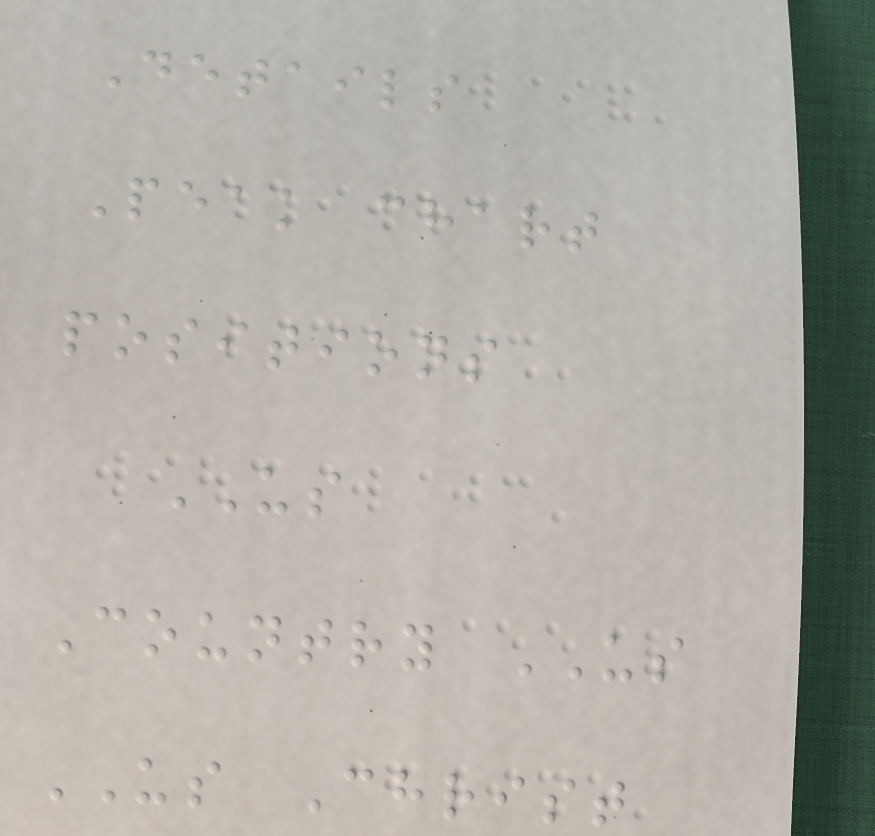Details
Peak chart
positions
US
Country US
US Christ
